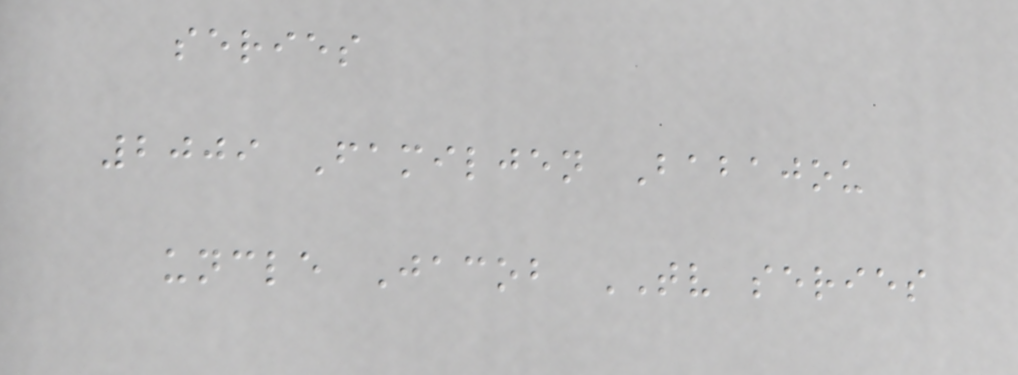series
2009 Familjen Babajou
uncle Jacob TV series
